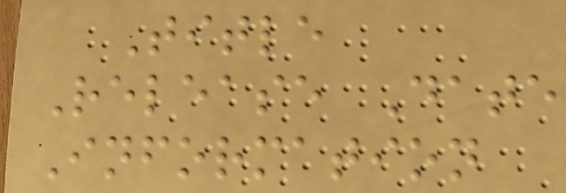Title
Release Date
Information
